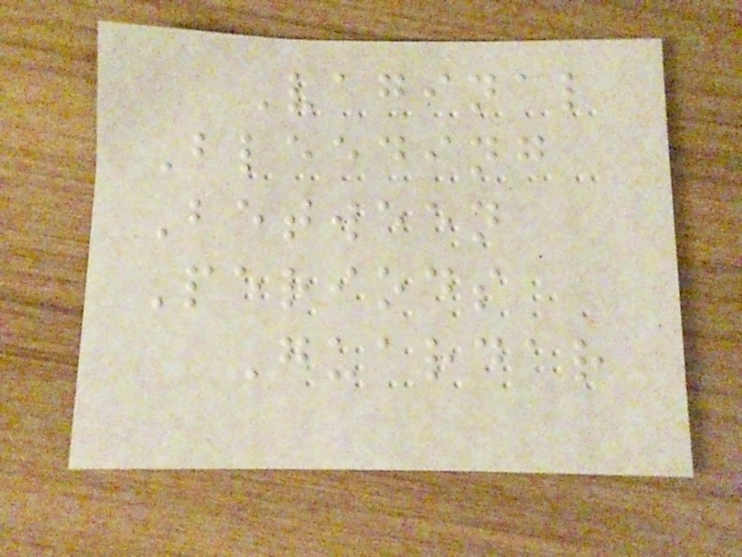Vaginal
Bleeding
Between
Periods
Guardar
